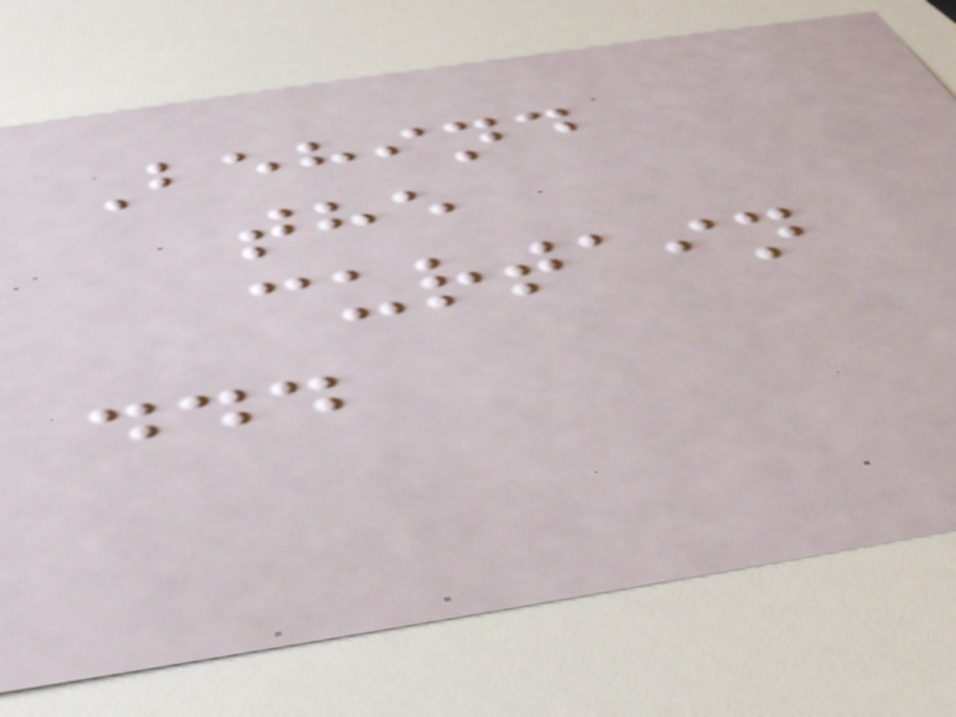Behind
the
curtain
...
